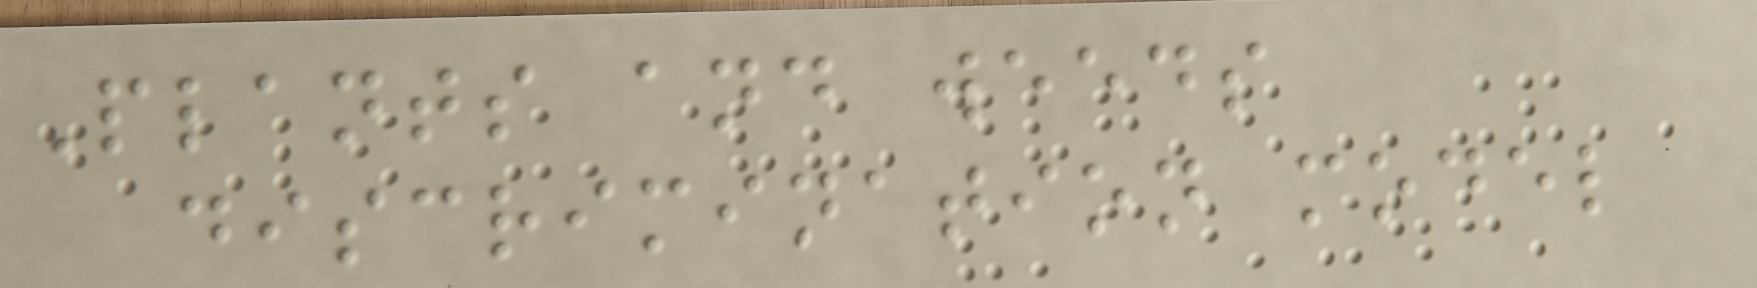Plants and weeds
discrimination model
